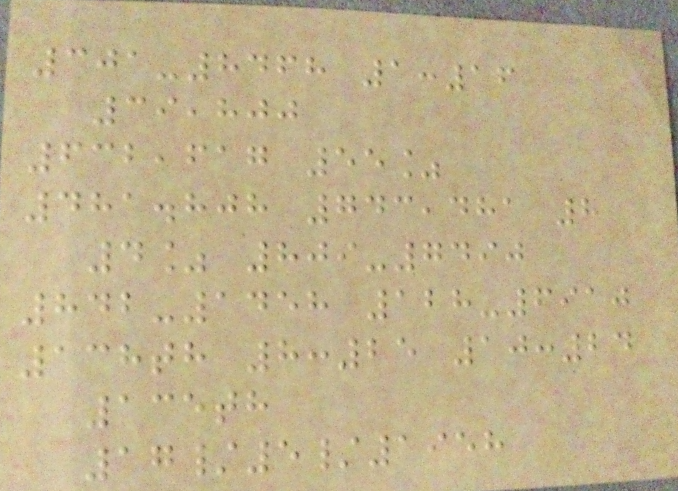301-8468 1:16
39,800
632,617 55%
481.808 743,481 8
4% 809-7490
842-1458 128-6910
138th 8:25 10:24
135th
17/5/1958
